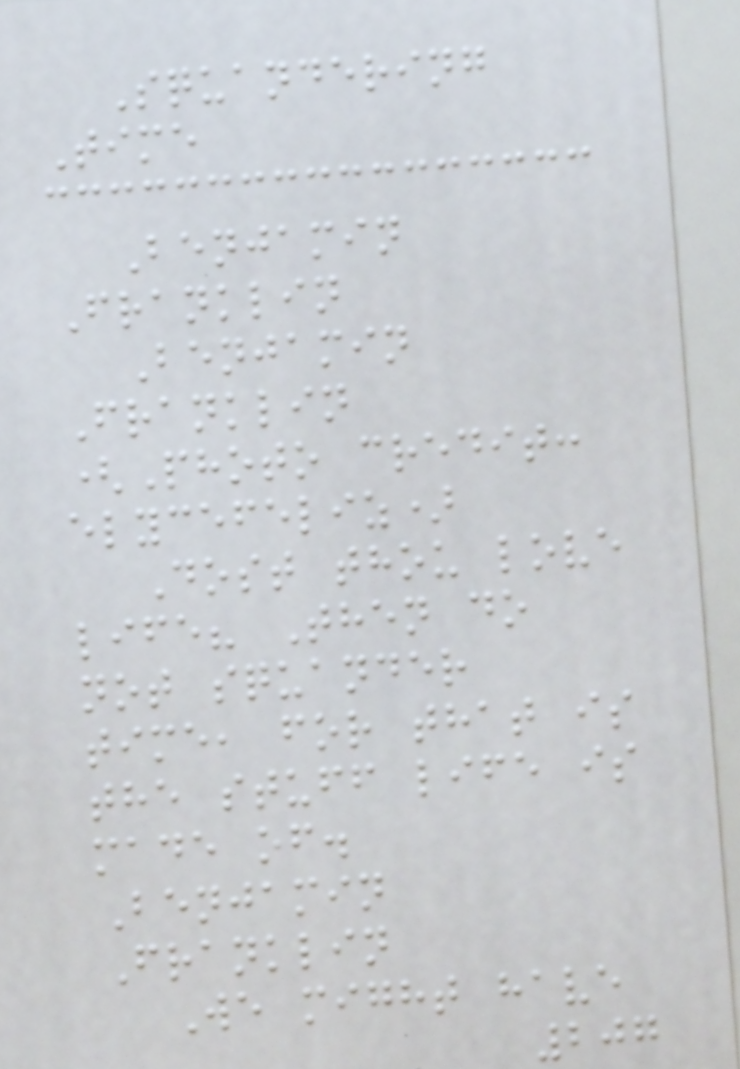Squandering
Time
Benjamin
Franklin
Benjamin
Franklin
(Photo credit:
elycefeliz)
Dost thou love
life? Then do
not squander
time, for that is
the stuff life is
made of.
Benjamin
Franklin
We might have
207
